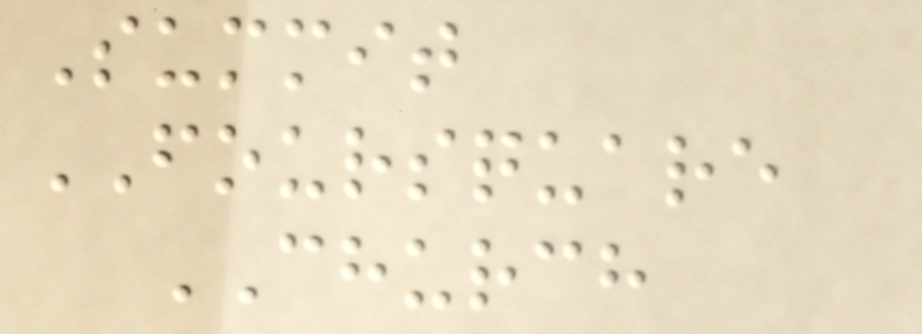Summit
FOURSQUARE
CHURCH
